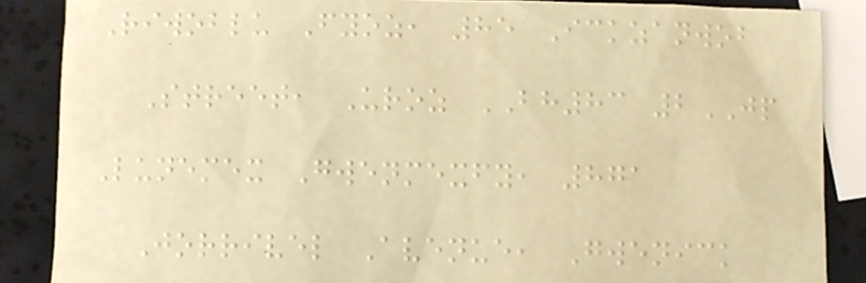Riwoblu Fyoz, 85 Ickzanwob
Street, Uroz BH83 2JP
Lunemex Gwenmexfy, 871
Jorrivel Avenue, Gwenick
